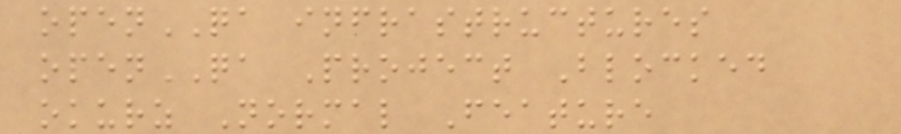openQA infrastructures
openQA Project Blocked
okurz Normal Feature
